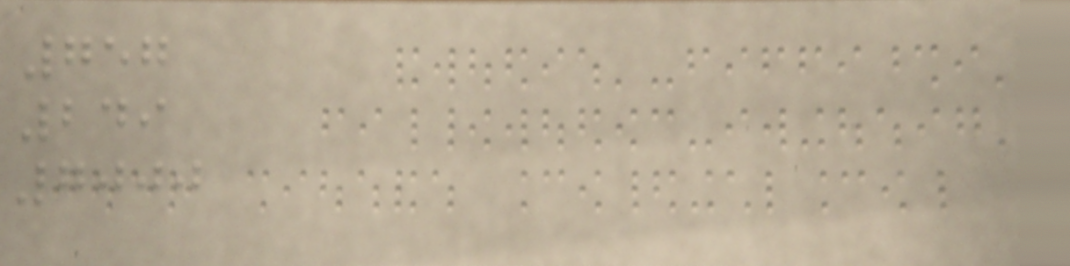757
249
7000
